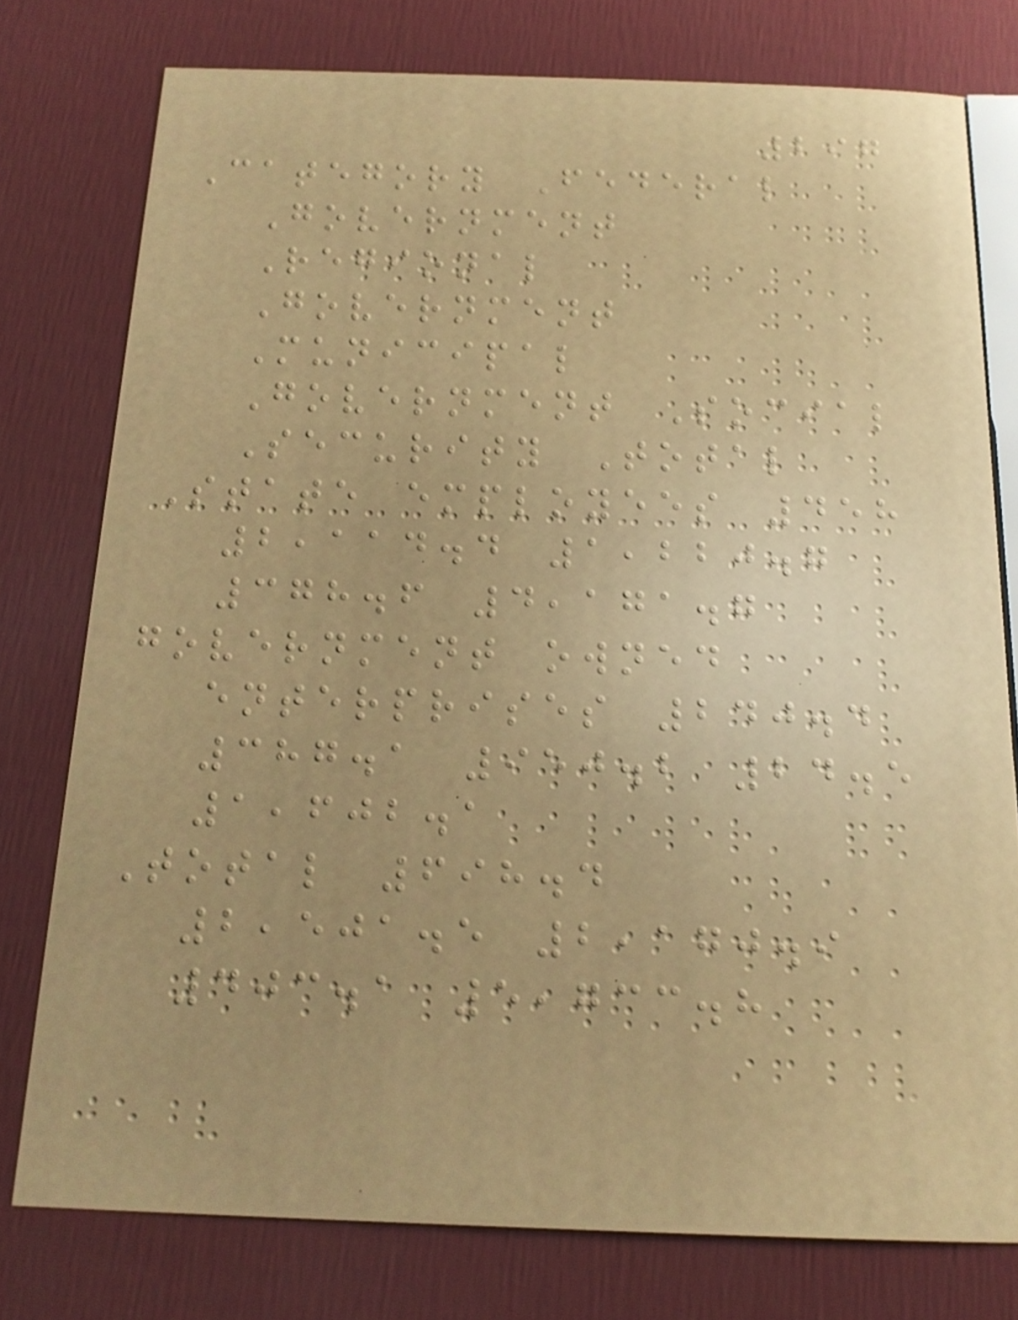297
Category Federal
Government
Regional
Government
Municipal
Government Social
Security Total
State employees 458
2,114.4 1,220.7
378.6 4,171.7
government owned
enterprises 240.4
387.1 950.2 24.5
1,602.1
Total 698.4
2,501.5 2,170.9
403.1 5,733.8
